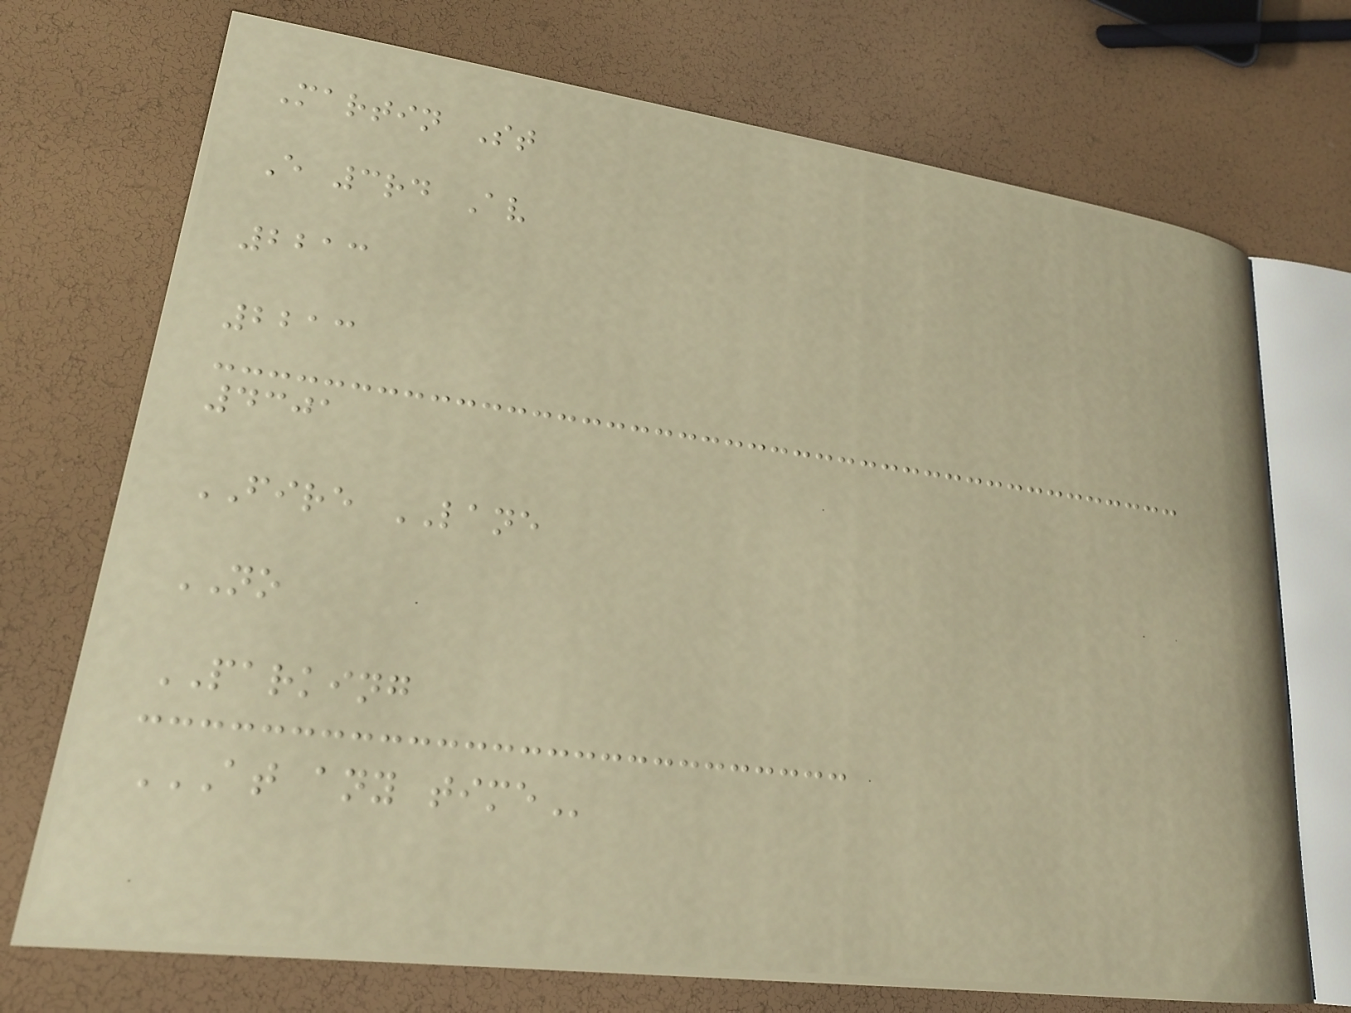Martin St
E 3rd Av
2213
2213
4301
FIRE LANE
NO
PARKING
AT ANY TIME
